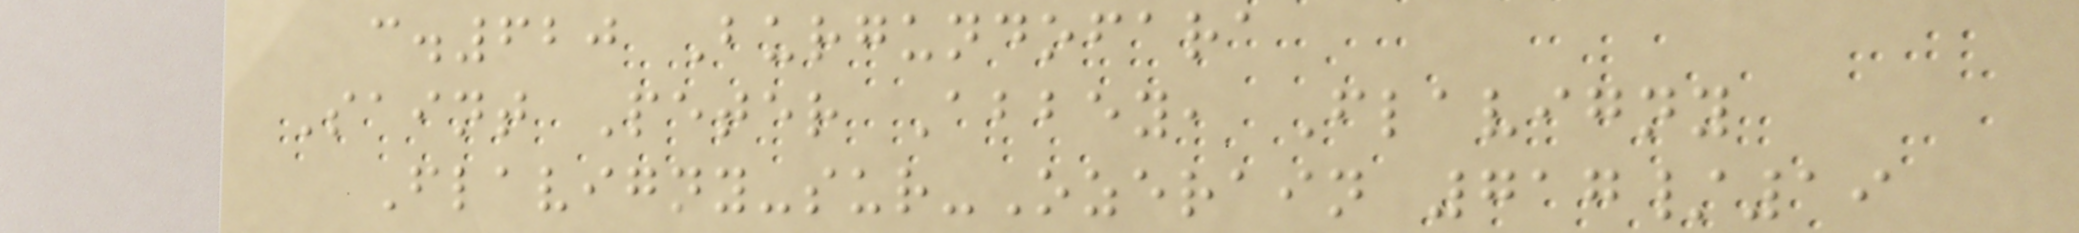c.620 Burgundofara
Saint Peter Abbey, Flavigny
Flavigny-sur-Ozerain 717/19
